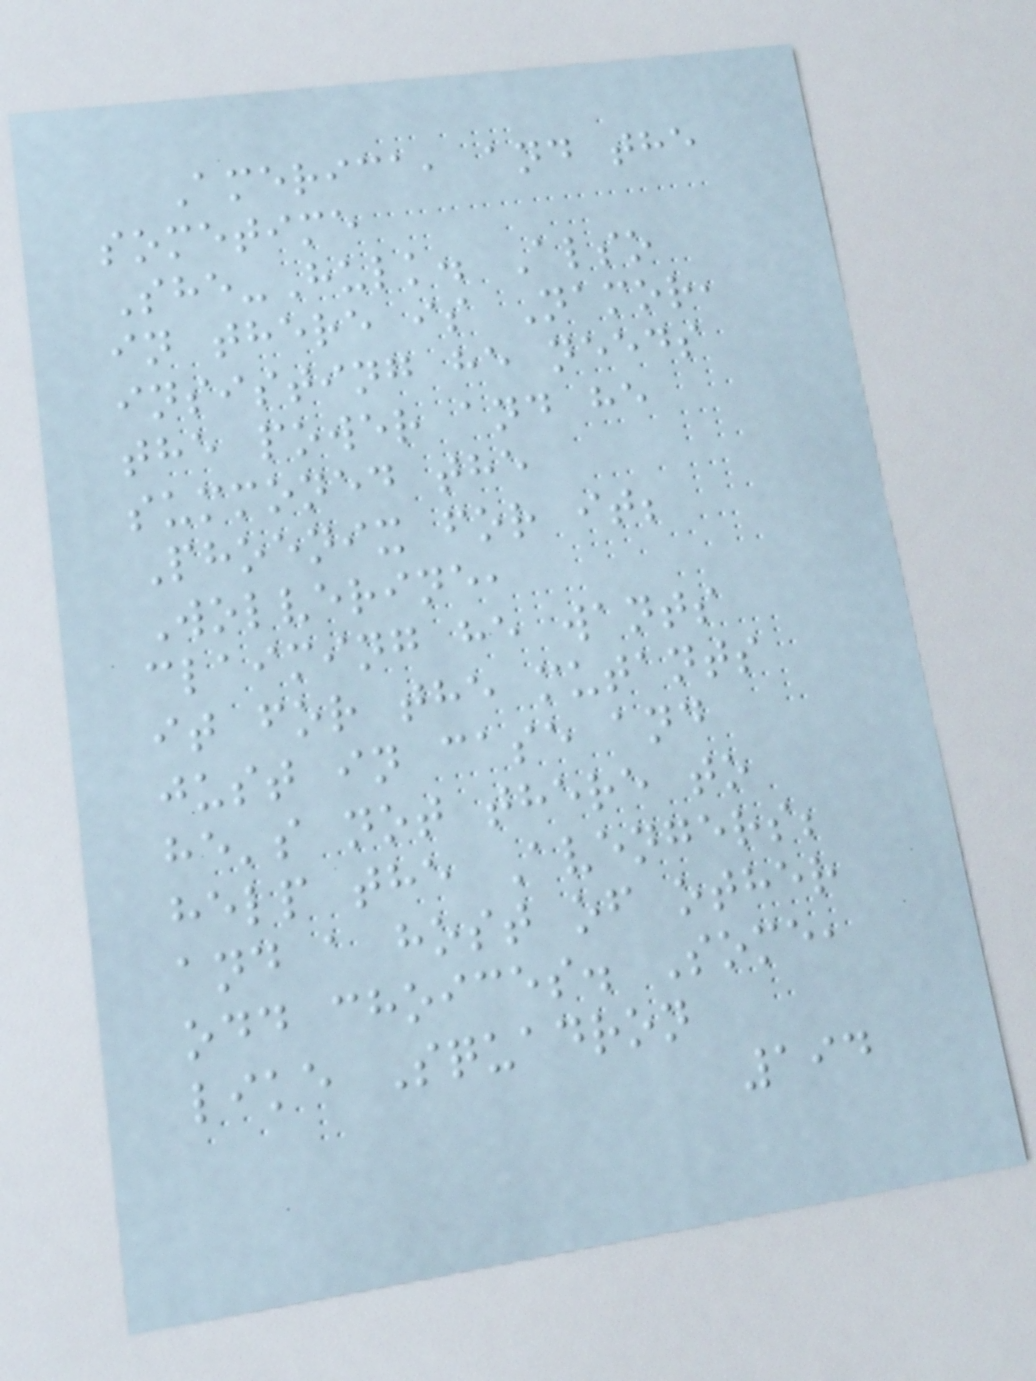America, and the
sometime
She-Hulk. Also
in there is Namor,
insisting he needs
the power and he
summoned the
Phoenix for it;
Wolverine,
claiming he wants
it for the mutants
just in case and
he's not there to
help the Avengers;
and a host of other
odd choices. Some,
like Squadron
194
